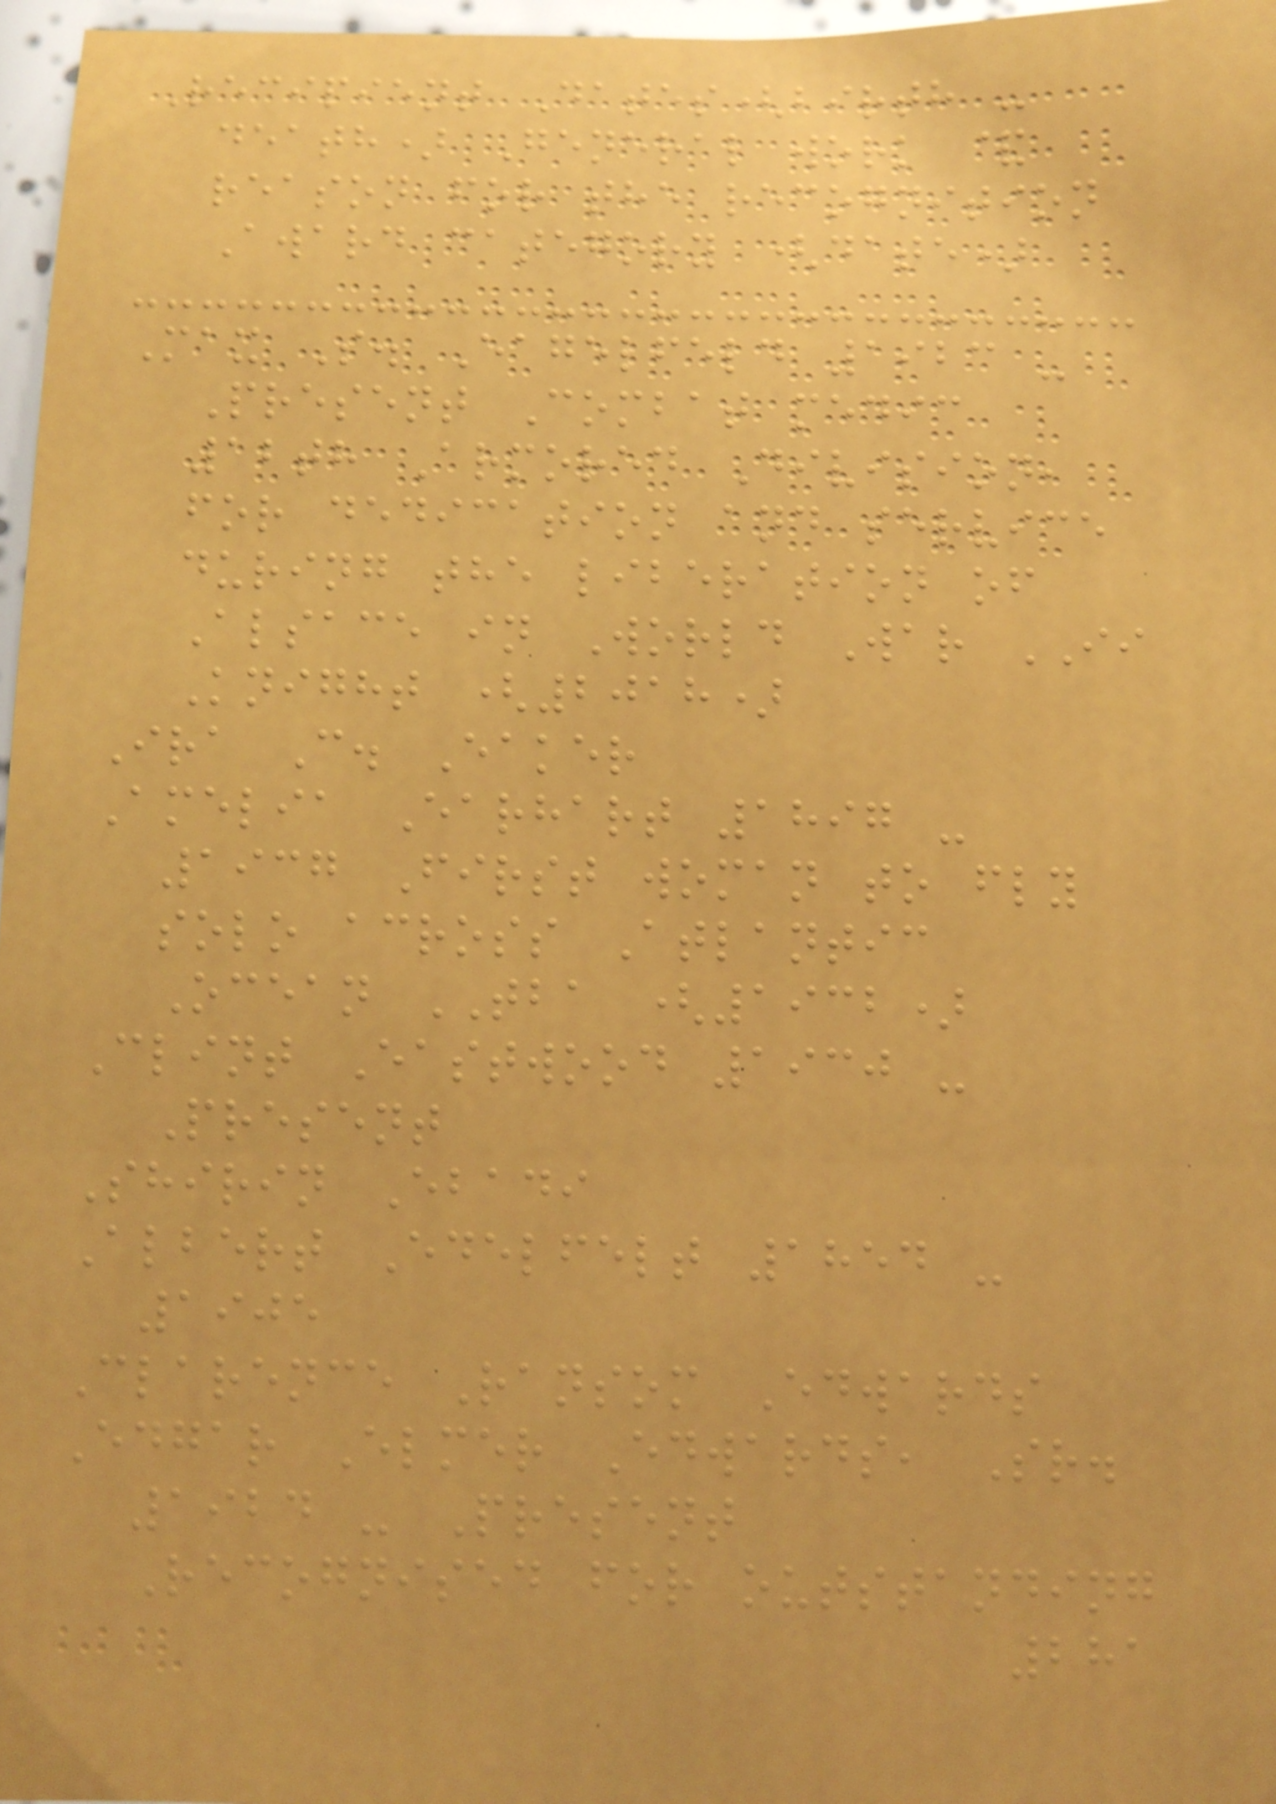Recipient Dates(birth -
death) General work &
reason for the recognition
Award category (date)
Max S. Eagelfeld 1923 -
Present Combat medic
12th Armored Division,
for dedication and service
during the liberation of
Alsace in World War II
Knight (2018)
Ira C. Eaker
Amelia Earhart 1897 -
1937 First woman to fly
solo across Atlantic
Ocean TBA (1932)
Clint Eastwood 1930 -
Present
Shirin Ebadi
Albert Edelfelt 1854 -
1905
Clarence Ransom Edwards
Edgar Elmer Edwards, Sr.
1924 - Present
Recognised for outstanding
281
